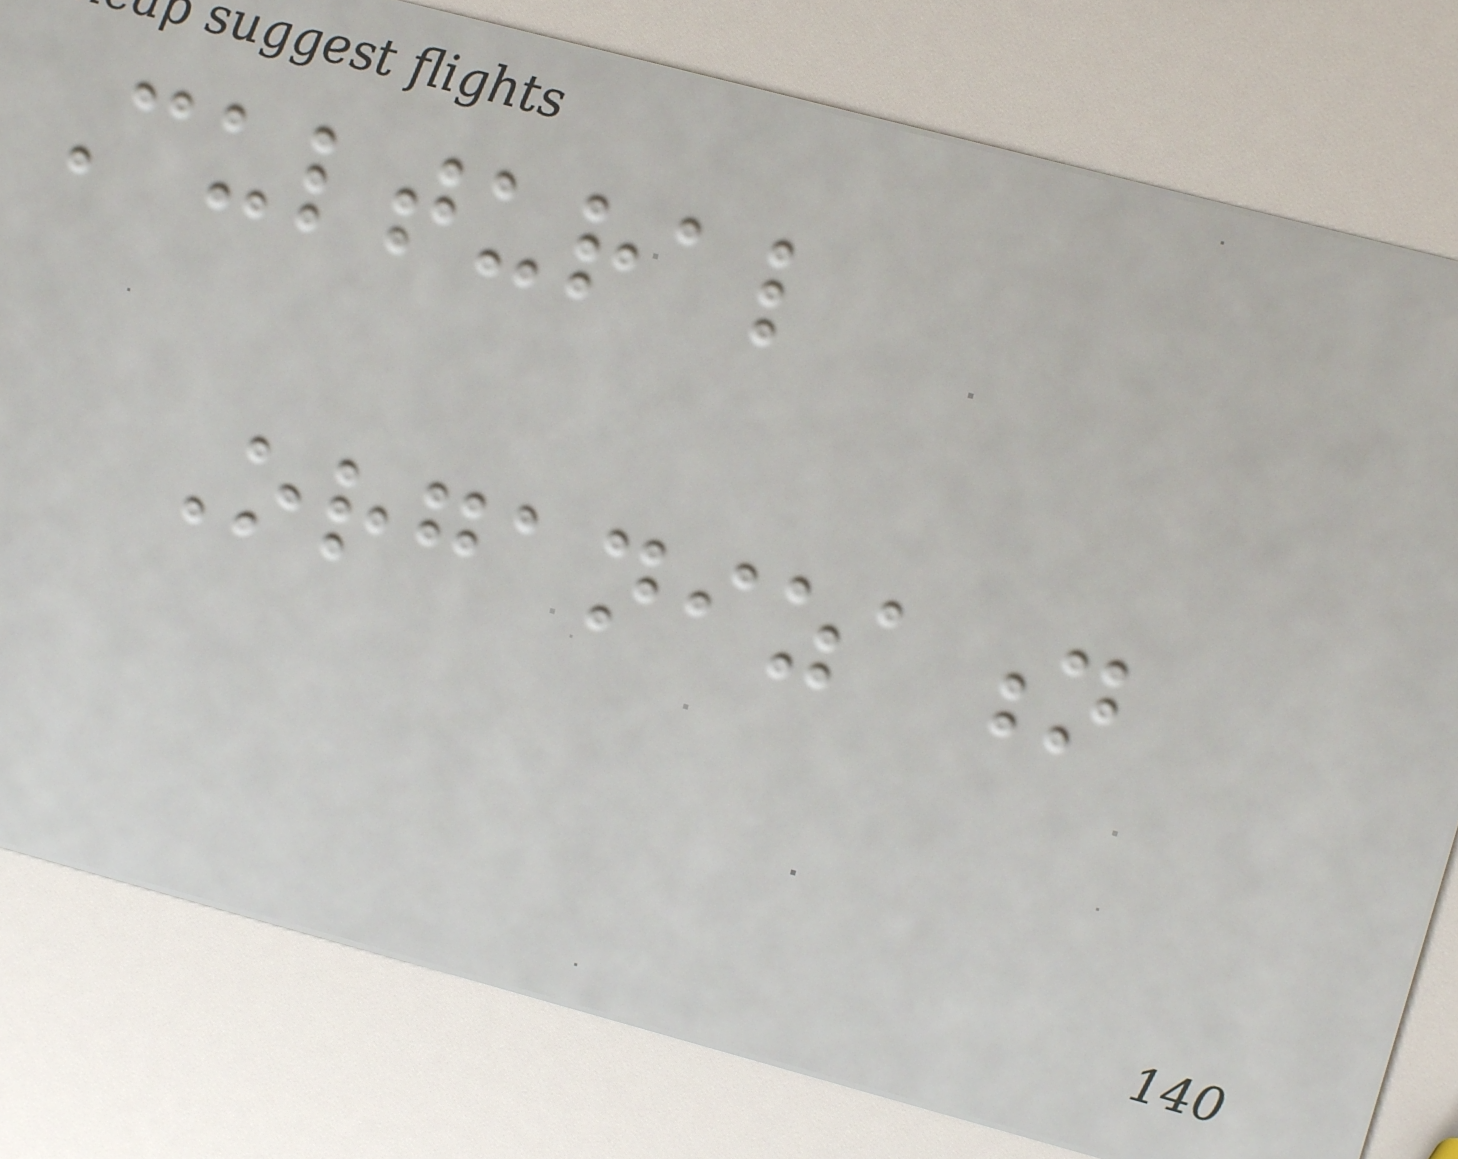Cultural
Organization
